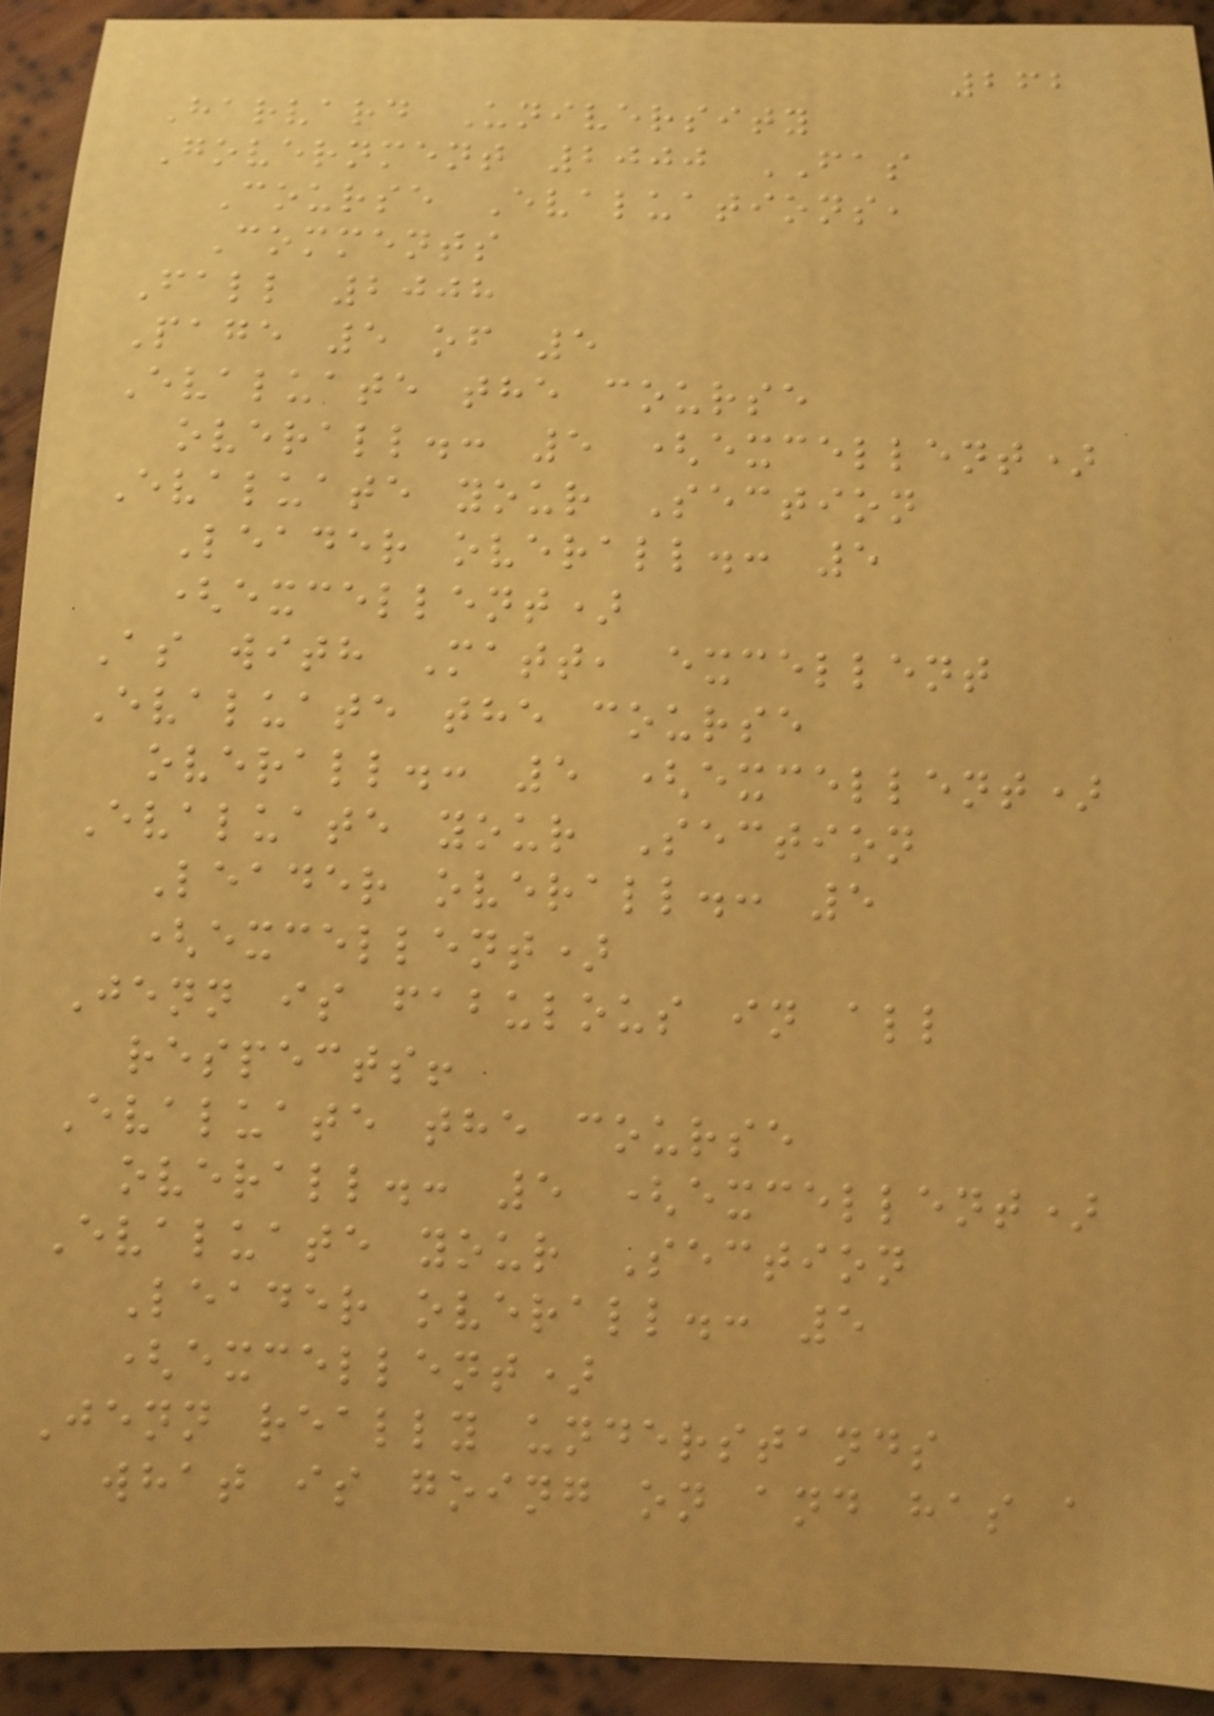262
Harvard University
Government 2000 FAS
Course Evaluations,
Comments
Fall 2008
Page 5 of 5
Evaluate the course
overall.: 5 (excellent)
Evaluate your Section
Leader overall.: 5
(excellent)
As with Matt, excellent
Evaluate the course
overall.: 5 (excellent)
Evaluate your Section
Leader overall.: 5
(excellent)
Jenn is fabulous in all
respects!
Evaluate the course
overall.: 5 (excellent)
Evaluate your Section
Leader overall.: 5
(excellent)
Jenn really understands
what is going on and has a
